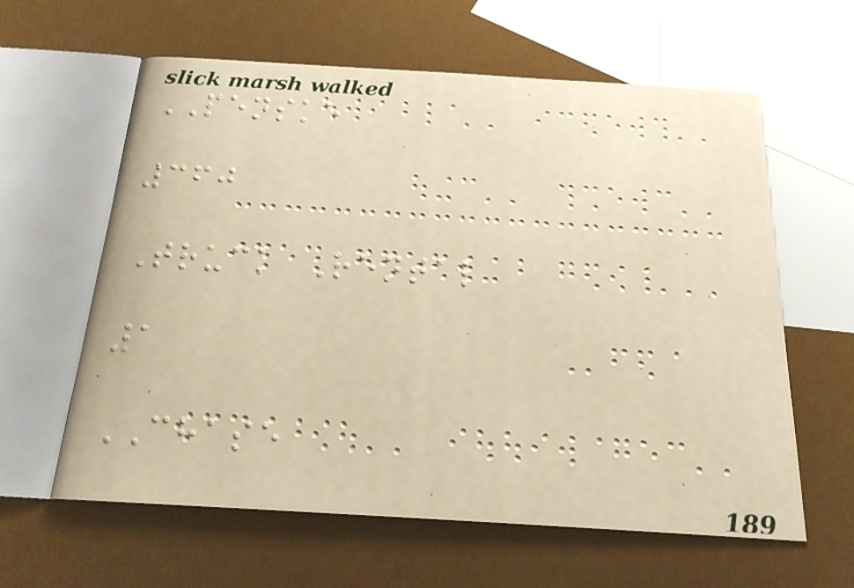PENSKE
360
Truck Rental
1
CHASE
